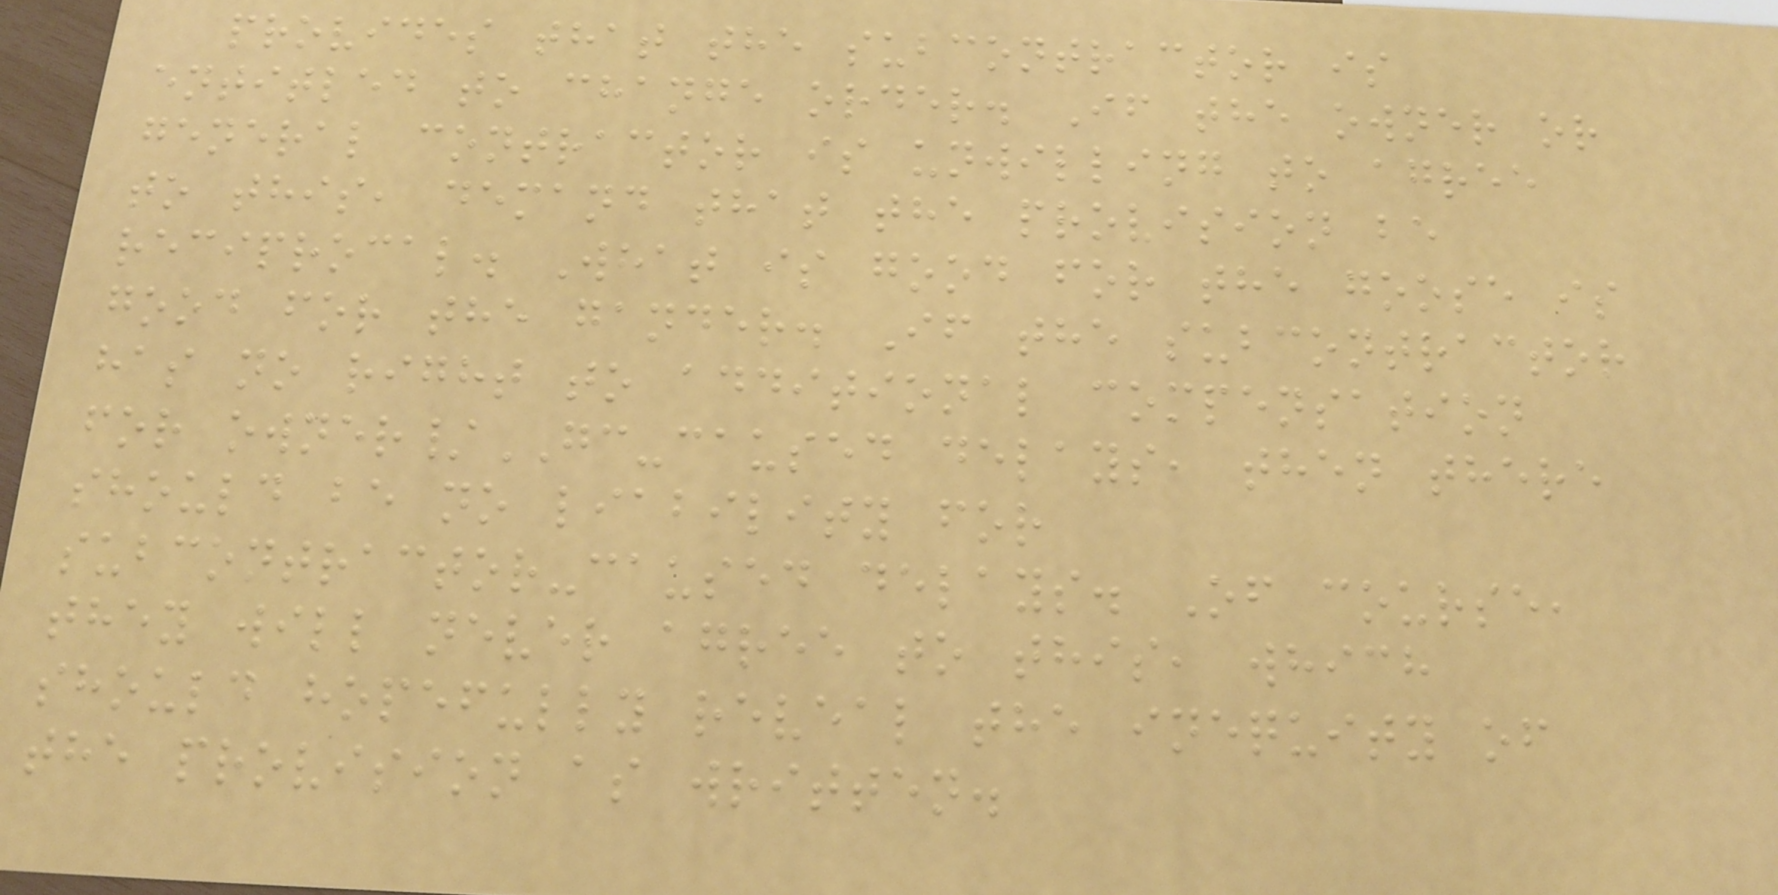provides that the subcontractor is
entitled to change order. If the owner or
general contractor is unwilling to agree
to this, demand that the provision be
reciprocal. What is good for the goose is
good for the gander. If the subcontractor
has no right to additional compensation
for owner/GC-caused delays, then there
should be no liability for
subcontractor-caused delays. Of course,
they will never agree to this, which
should hopefully reveal the inequity of
the provision as written.
